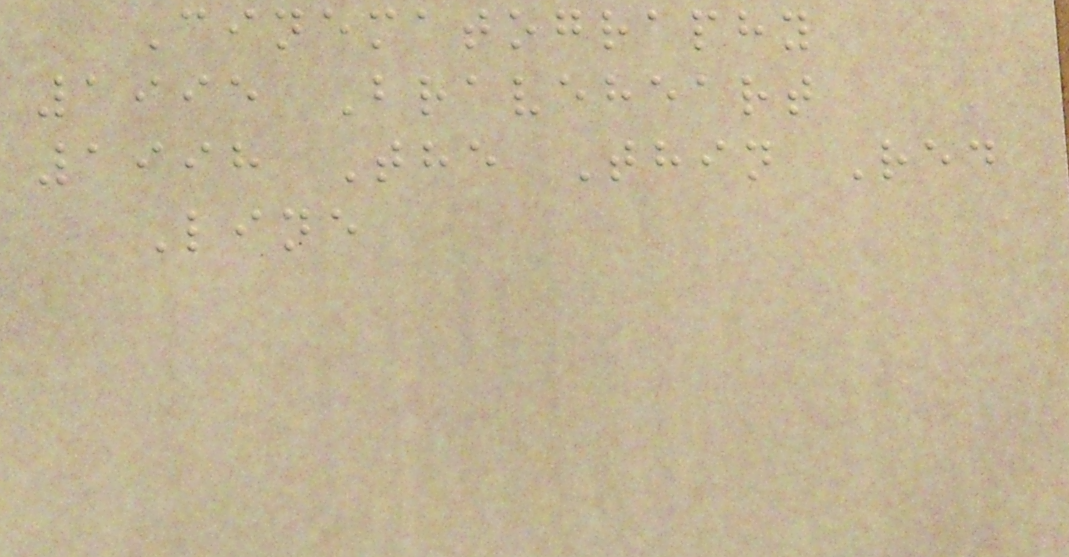Cinematography
1995 Braveheart
1998 The Thin Red
Line
